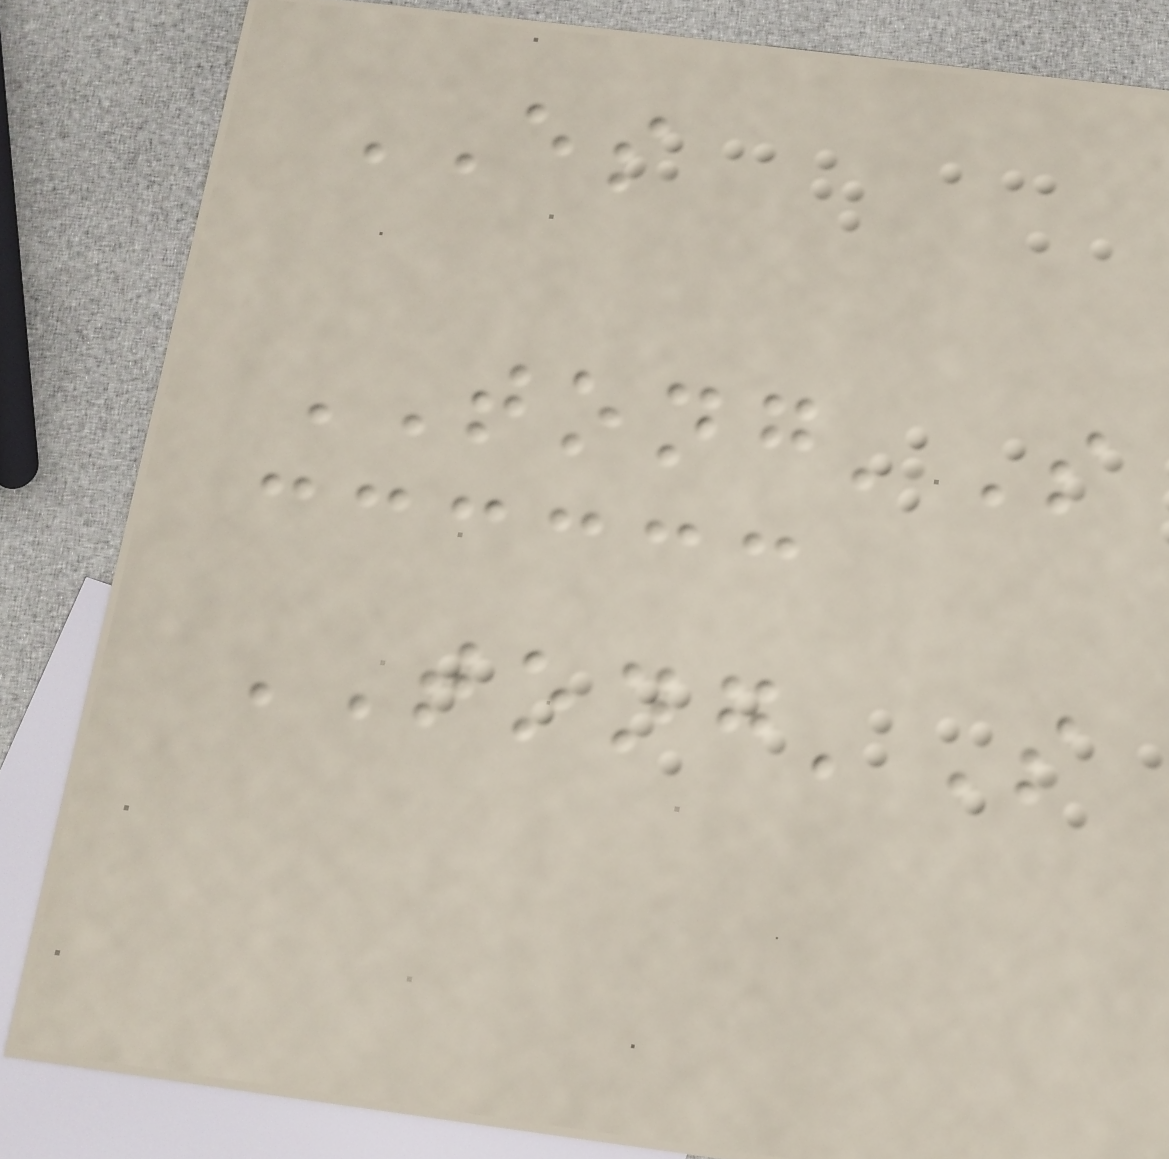ES
TONG'S
TONG'S
